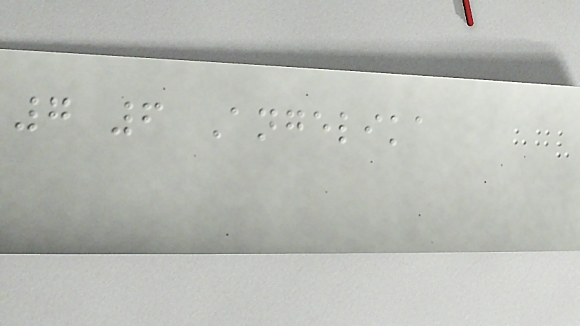7 6 Angelika
